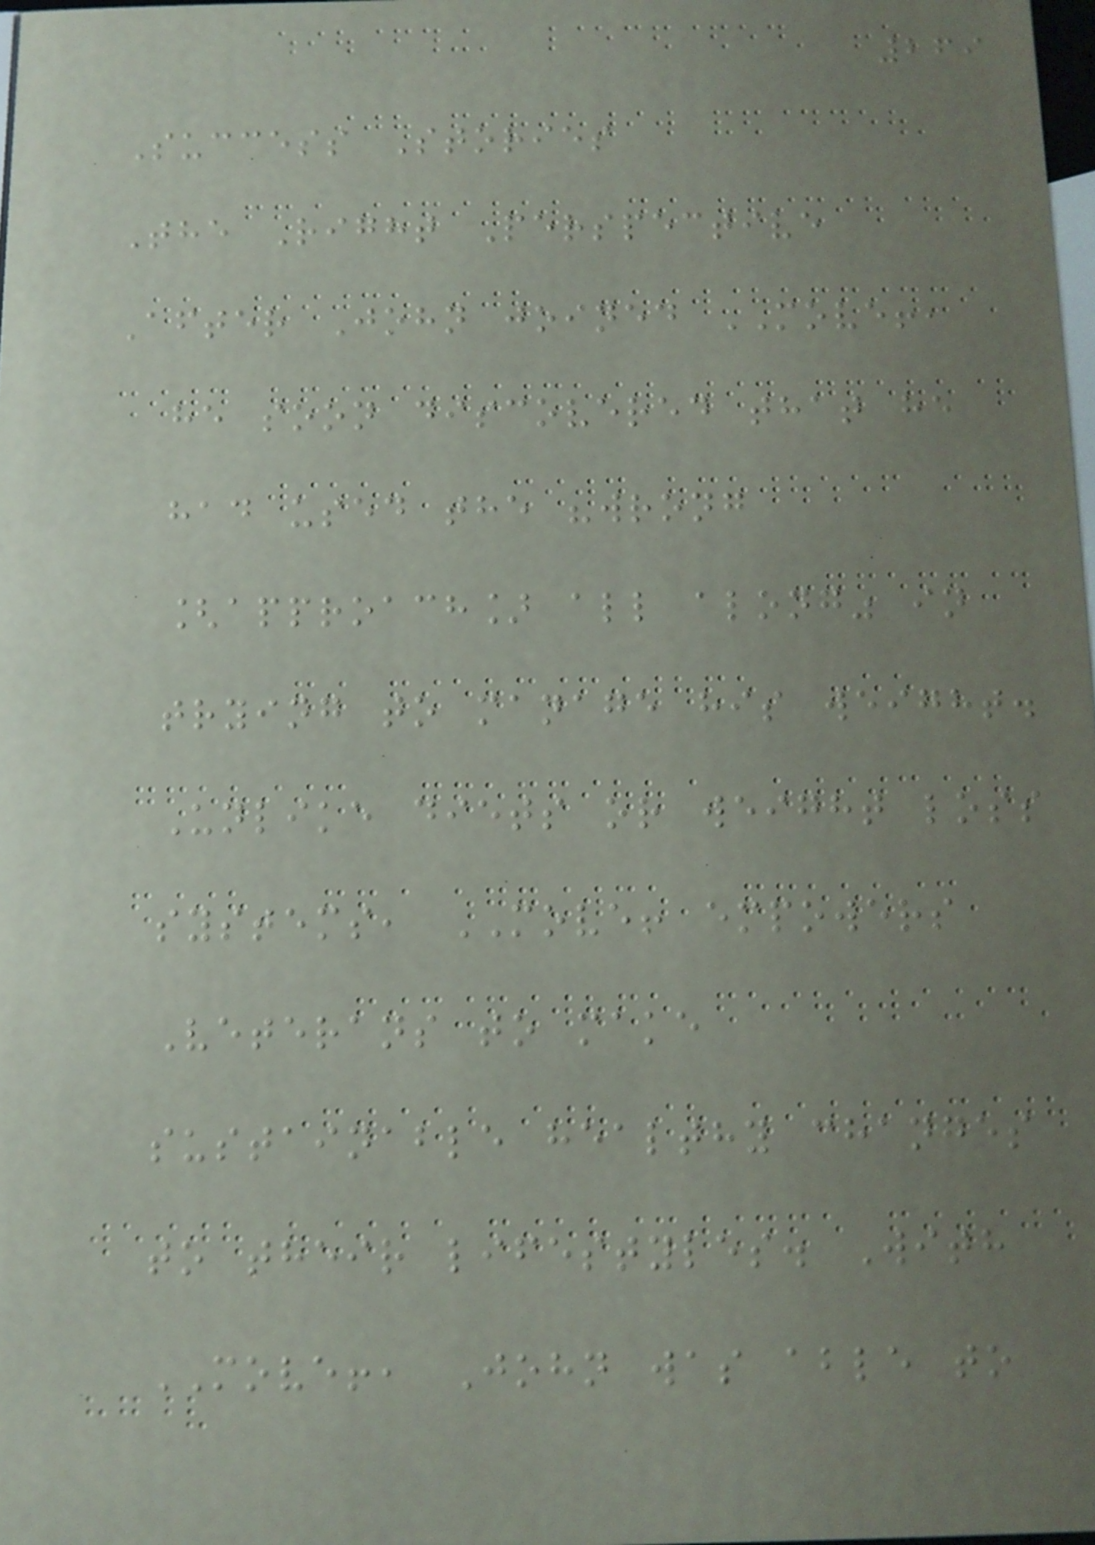269
Success Stories
The Right Perspective
After John joined MOVE!,
he soon discovered that he
had used the "wrong
[approach] all along" in
trying to manage his weight.
Unlike diets or weight loss
systems, MOVE! empowers
Veterans to make
sustainable healthy changes
to their lifestyles. With
MOVE!, John was able to
